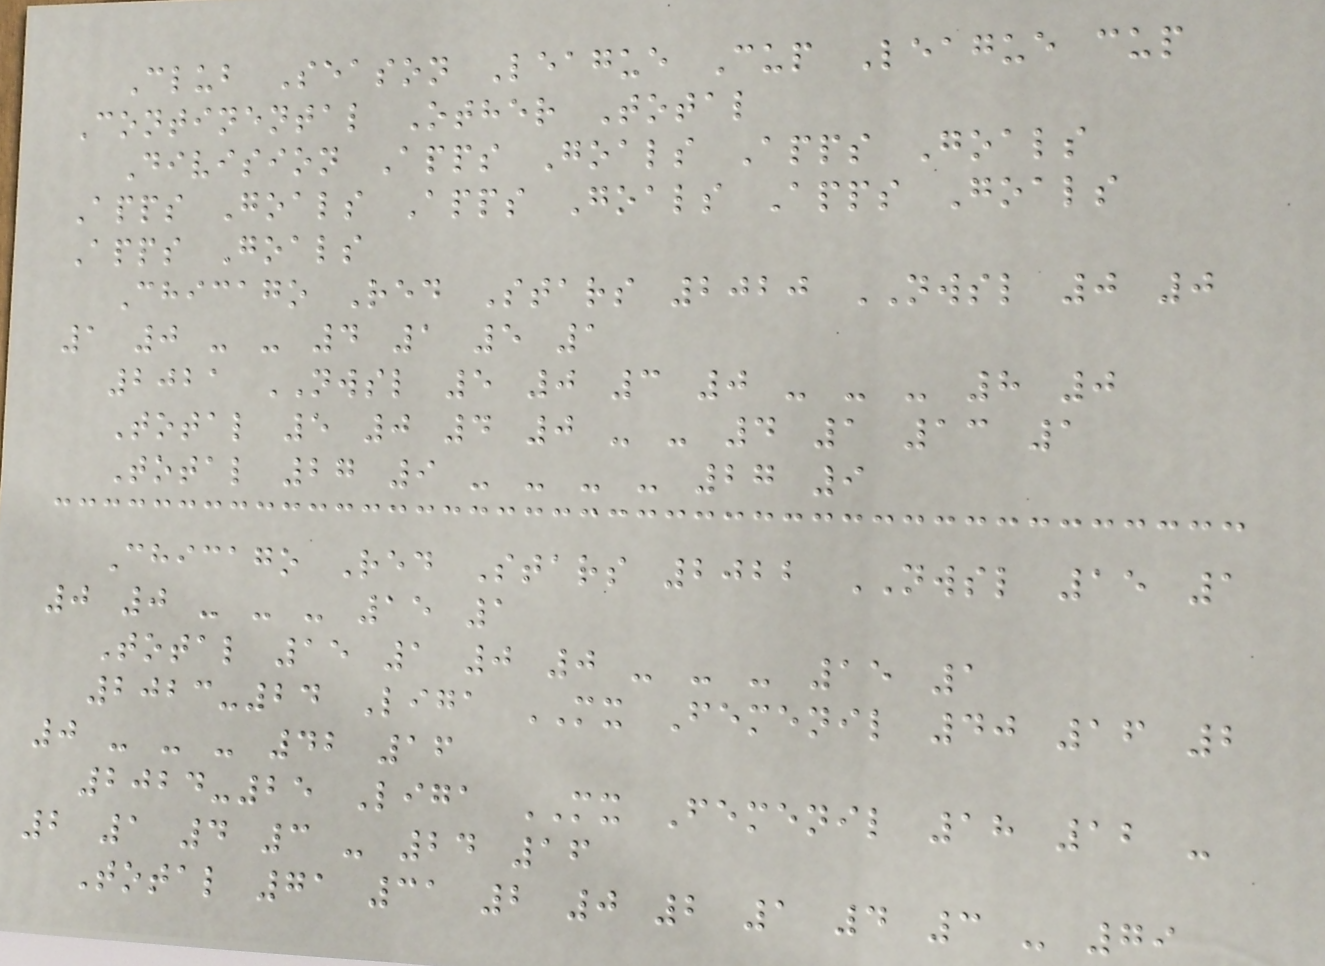Club Season League Cup League cup
Continental Other Total
Division Apps Goals Apps Goals
Apps Goals Apps Goals Apps Goals
Apps Goals
Chicago Red Stars 2020 NWSL 0 0
1 0 - - 4 1 5 1
2021 NWSL 5 0 3 0 - - - 8 0
Total 5 0 4 0 - - 4 1 13 1
Total 27 9 - - - - 27 9
Chicago Red Stars 2022 NWSL 15 1
0 0 - - - 15 1
Total 15 1 0 0 - - - 15 1
2023-24 Liga MX Femenil 40 16 2
0 - - - 42 16
2024-25 Liga MX Femenil 18 12 -
2 1 4 3 - 24 16
Total 71 31 2 0 2 1 4 3 - 79
